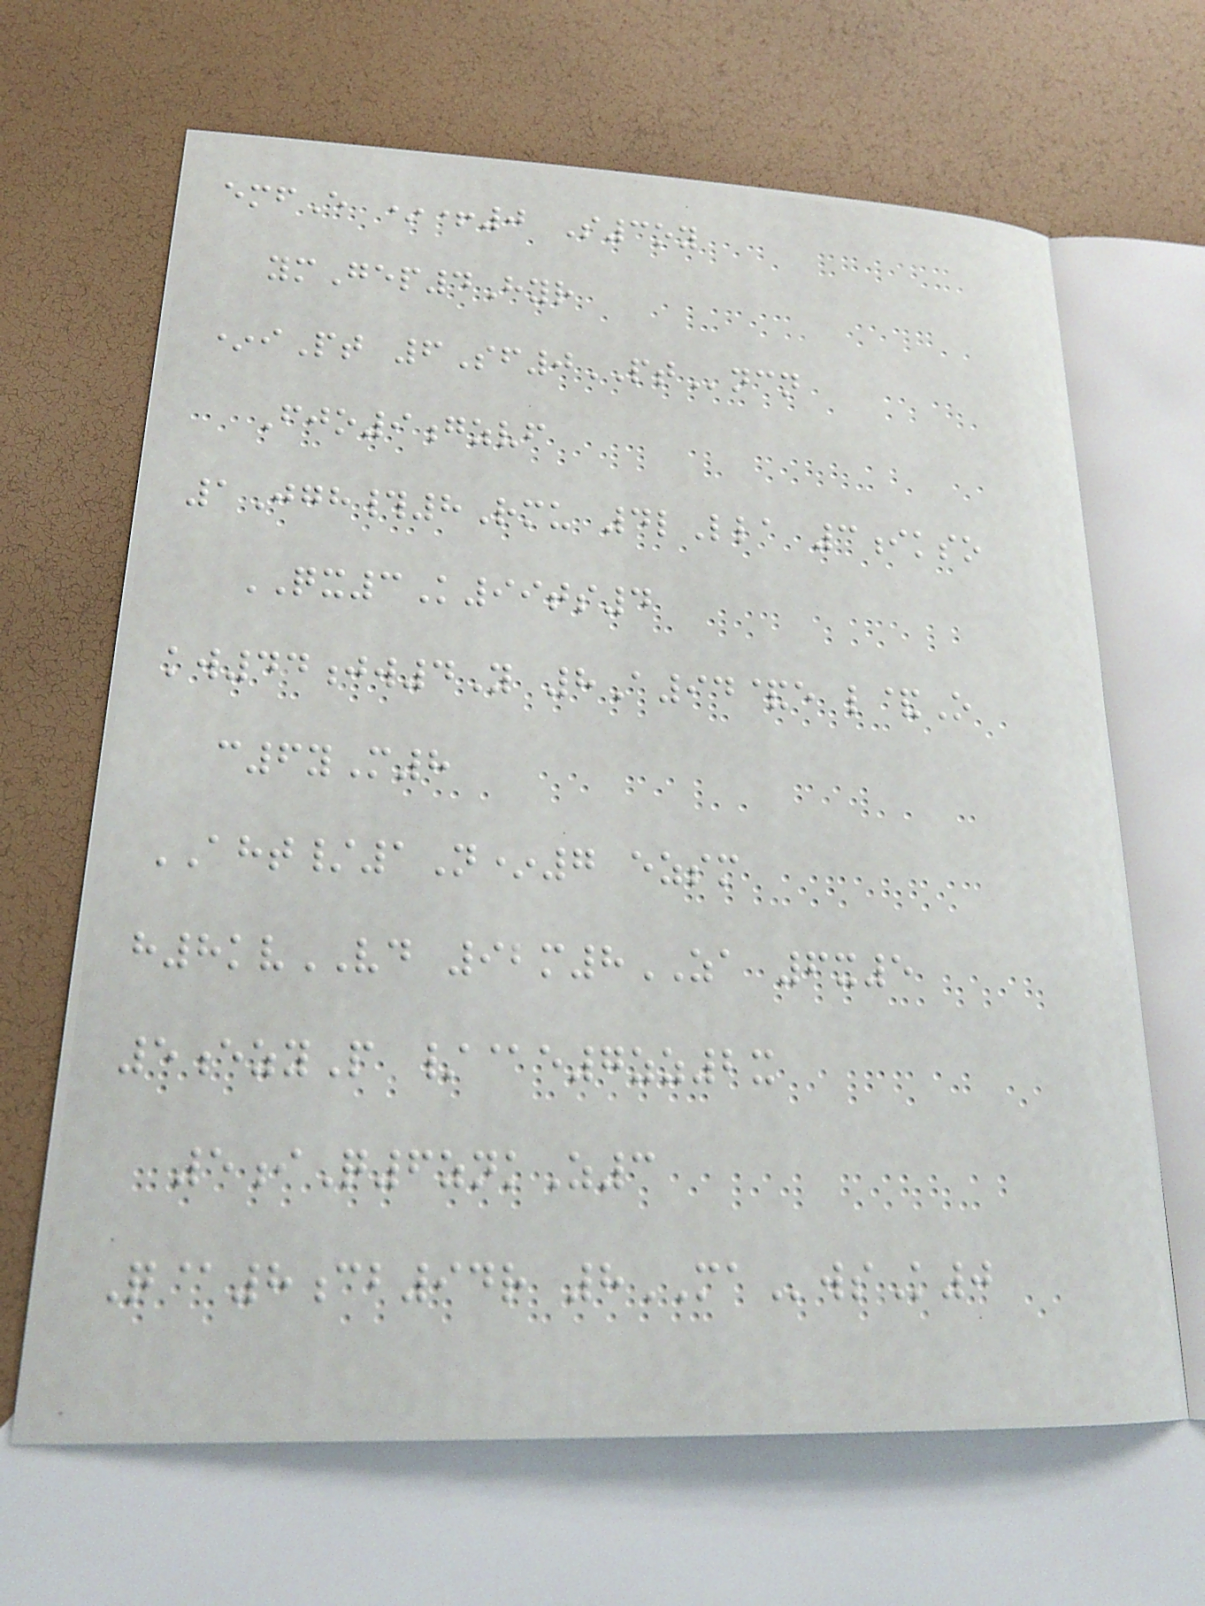emfE *+0 S3oy
ymGep4Hyr
*iPt 6Sf0PTncn
Fjo9gzvf
1Jgh#8Rmu 4lLla 3ikso
QX3K99ts4
kw44jw4Y 8A94&e l&O
c6yM8
AHT/1N*7 ezsm
h8kvVD 92m8ZA 6x5
5ezyP /@e7zz2x
5iQ6znkZ3
Q@8cb94r 8MAwsK0
